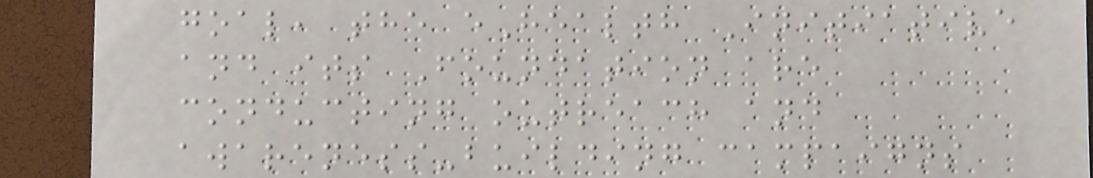goal, the eHealth Initiative
and its Foundation are
conducting outreach and
awareness-building campaigns
